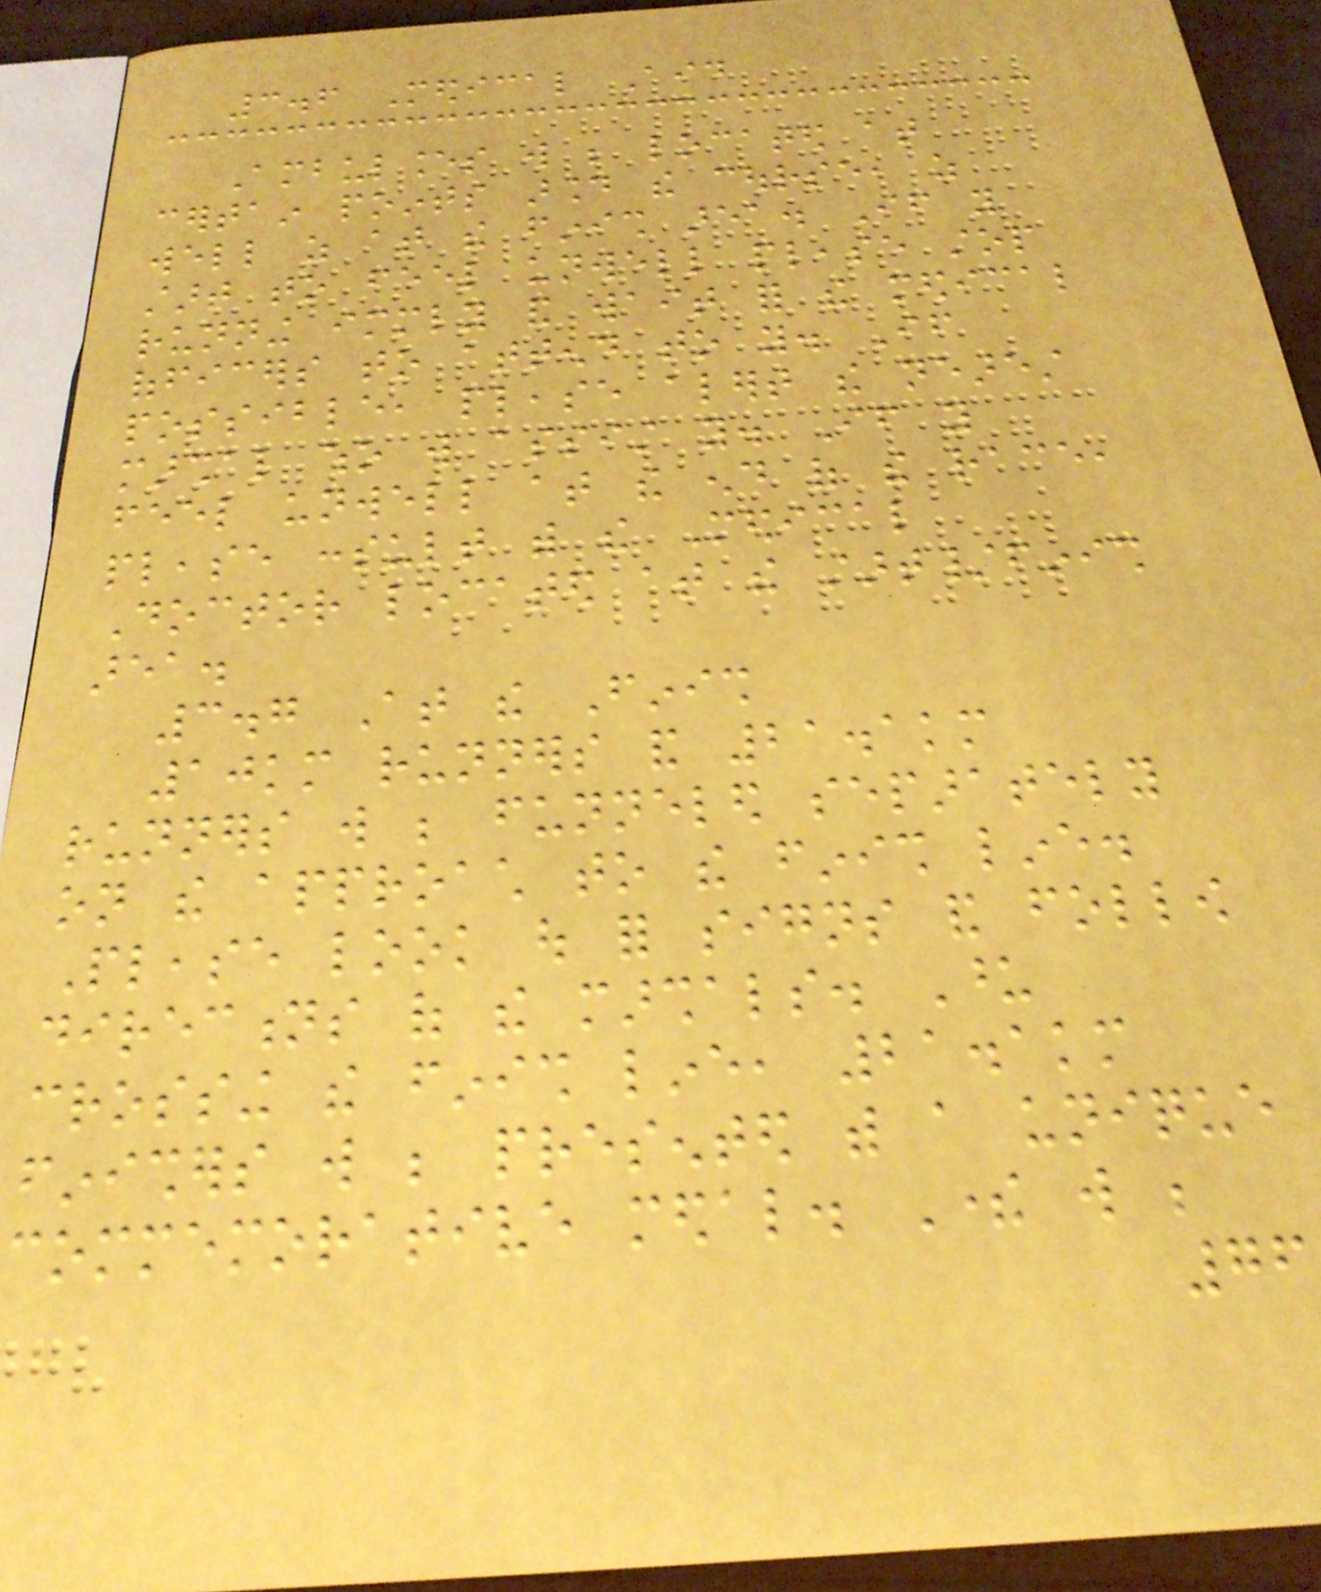3.6 Medical Aid
Ambulances will be located at
certain points around the course, as
well as at the finish area. If you
start to feel unwell please stop
running immediately and wait for the medical
officers to attend to you. If
possible, please alert the nearest
marshal who will assist you. If you
feel unwell at the end of the race,
please consult with the Medical
Doctor located at the start/finish
area.
3.7 At the Finish
10km runners and 21.1km
runners will be funneled separately
on the approach to the finish line.
Please look out for signs and follow
directions of the marshals. Upon
crossing the finish line, 21.1km
finishers will be presented with a unique
commemorative medal. There will be
76
